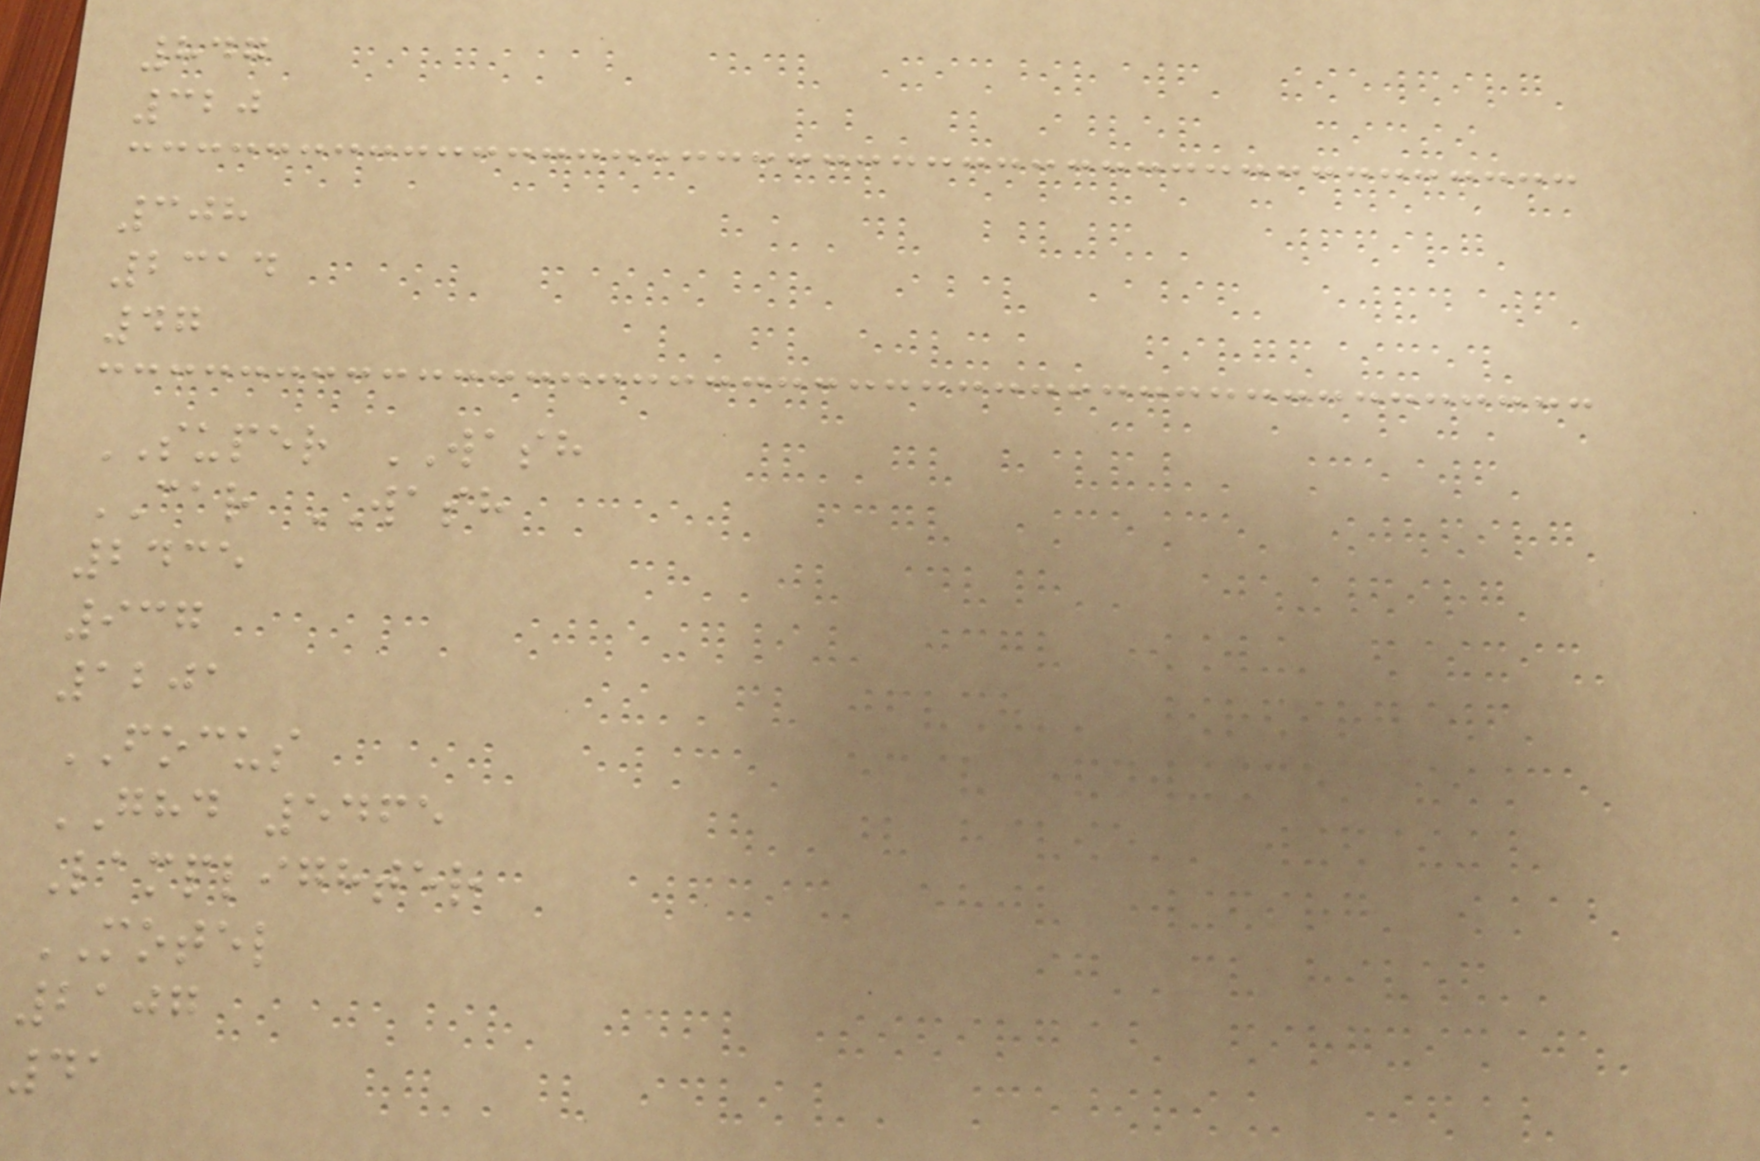847
320
308
2314
47
SUPER WASH
CAR WASH
2435
937
1201
FOCUS
GHD 5465
Lamplighter
MOTEL
2107
41
